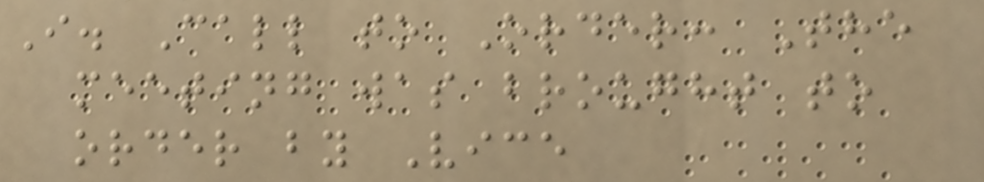I. Call to Order: The
meeting was brought to
order by Vice
